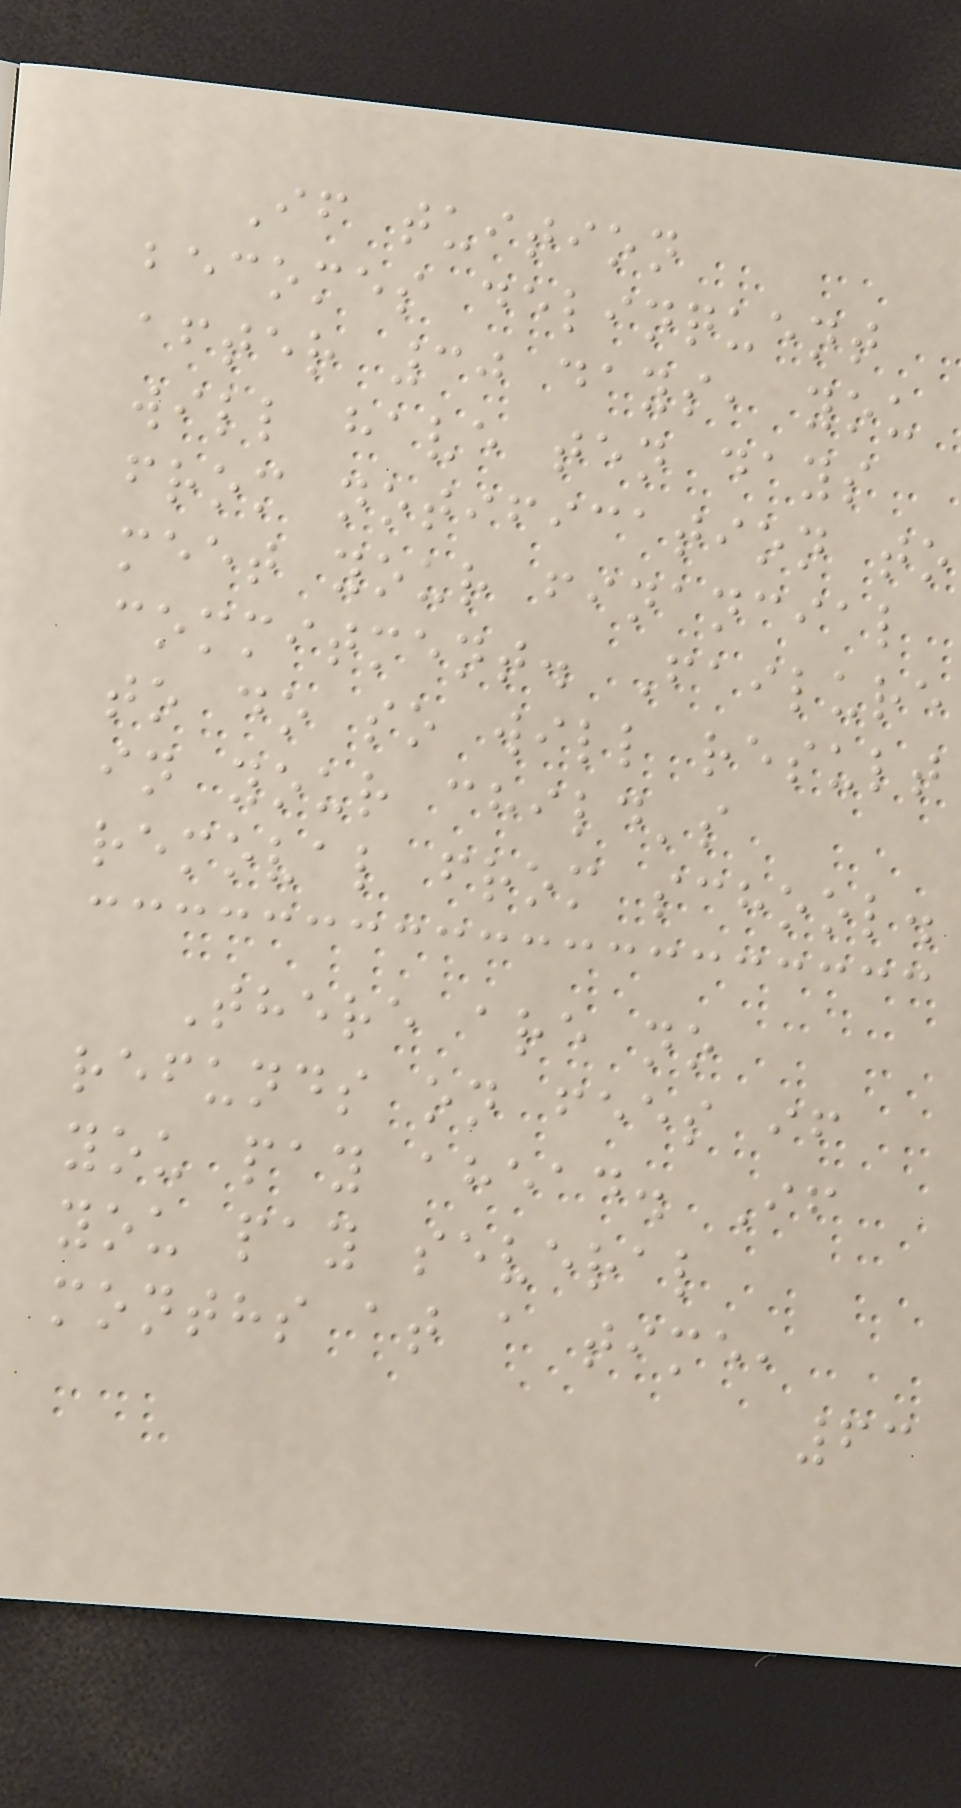If tuition
becomes delinquent
after 30 days, you
will have ten days
from notification to
meet your financial
commitment. Failure
to do so will result
in your child's
removal from school.
There are no
refunds on fees if
you pay ahead. If
you pay several
months at a time,
63
